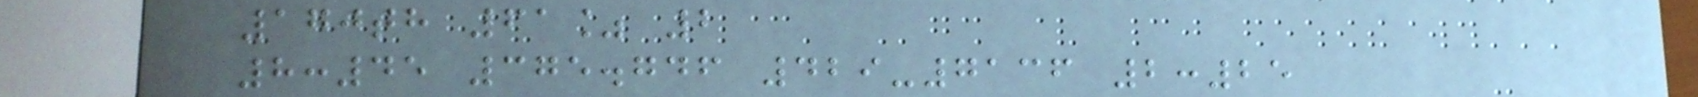170th 61% 2
8:45 375.746 429-7136 2:25
